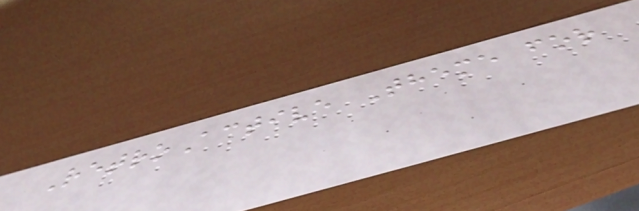RetroActive Theme for
